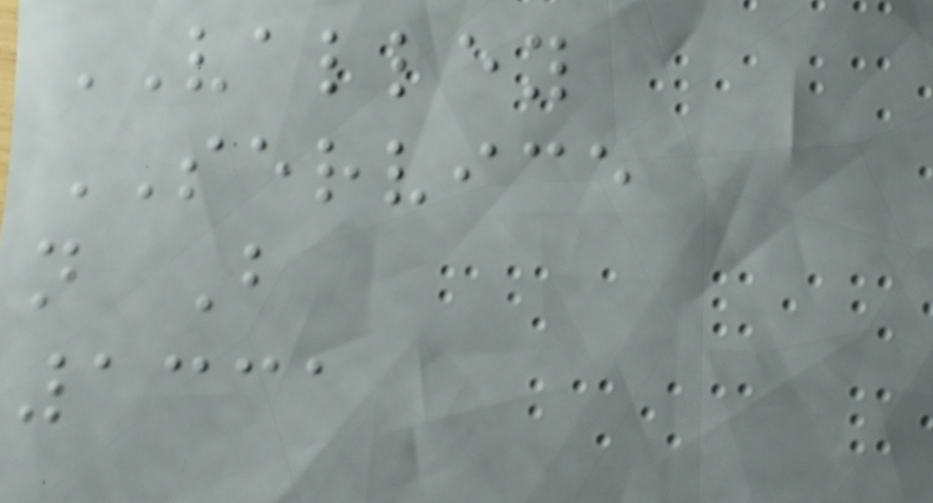VALLEY
SERVICE
n B
1331
